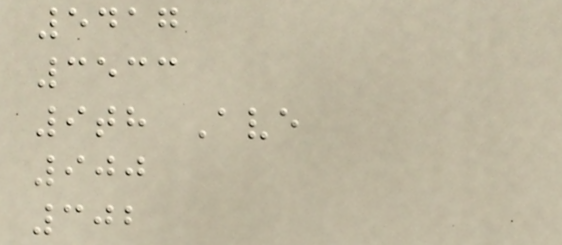5417
3533
9th Ave
900
302
